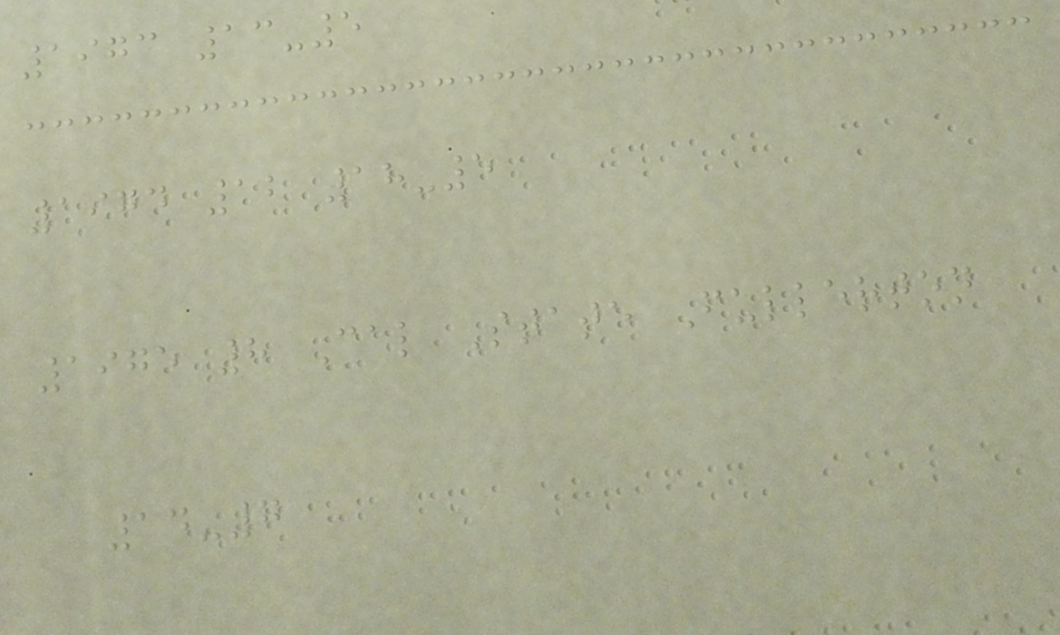1973 13-5
1974 12 18-5
1975 8 Cal State Fullerton
14-7
